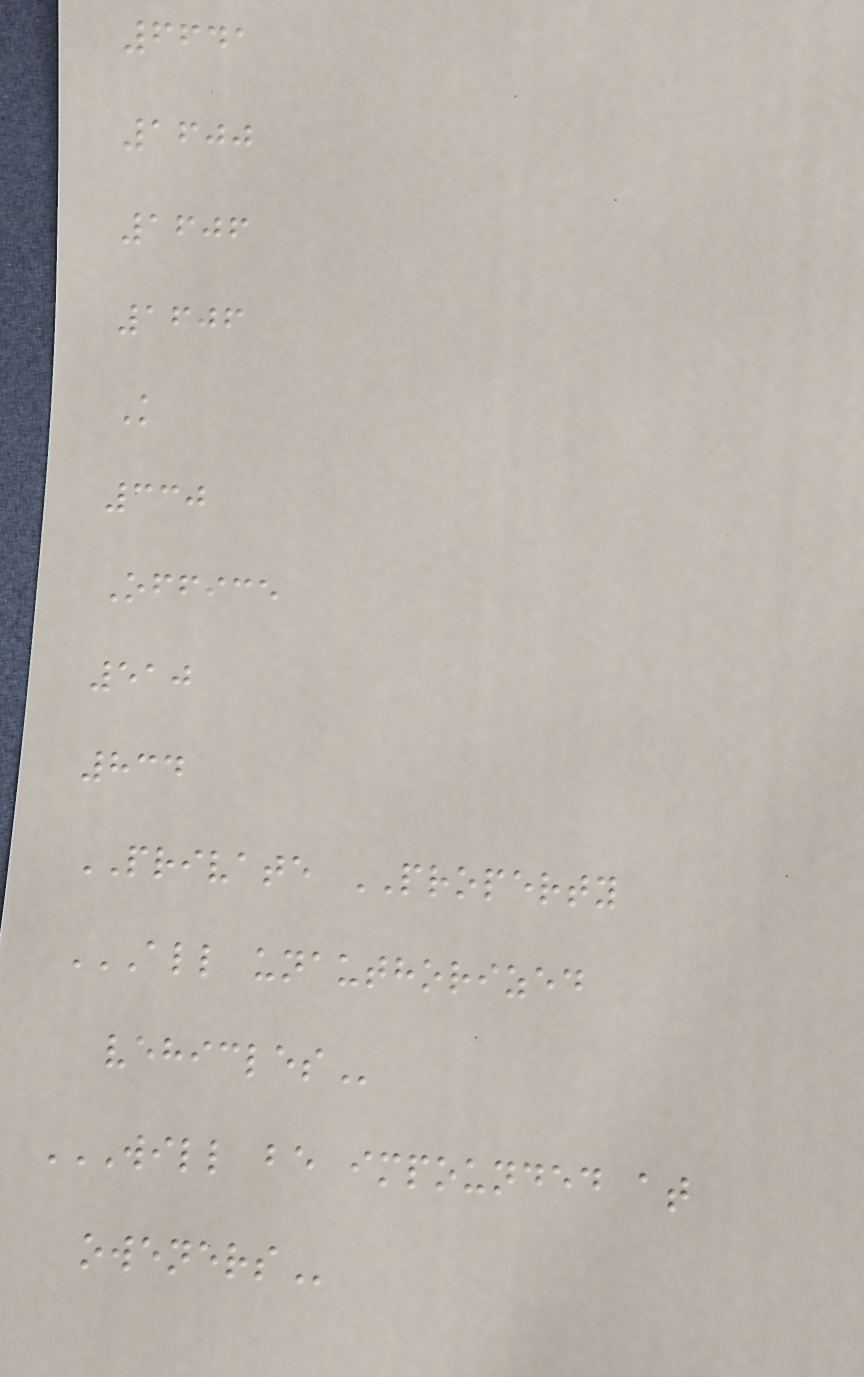6641
1600
1606
1606
K
330
Office
510
834
PRIVATE PROPERTY
ALL UNAUTHORIZED
VEHICLES
WILL BE IMPOUNDED AT
OWENERS
